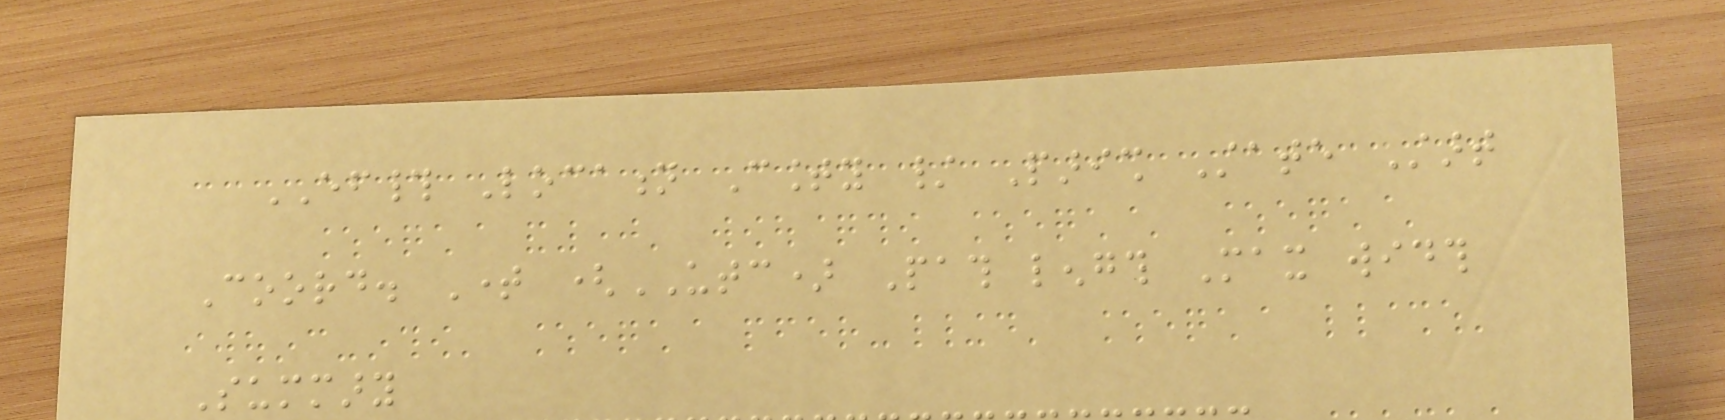EF# Location County / Parish State Start
Coord. Time (UTC) Path length Max width
Summary
